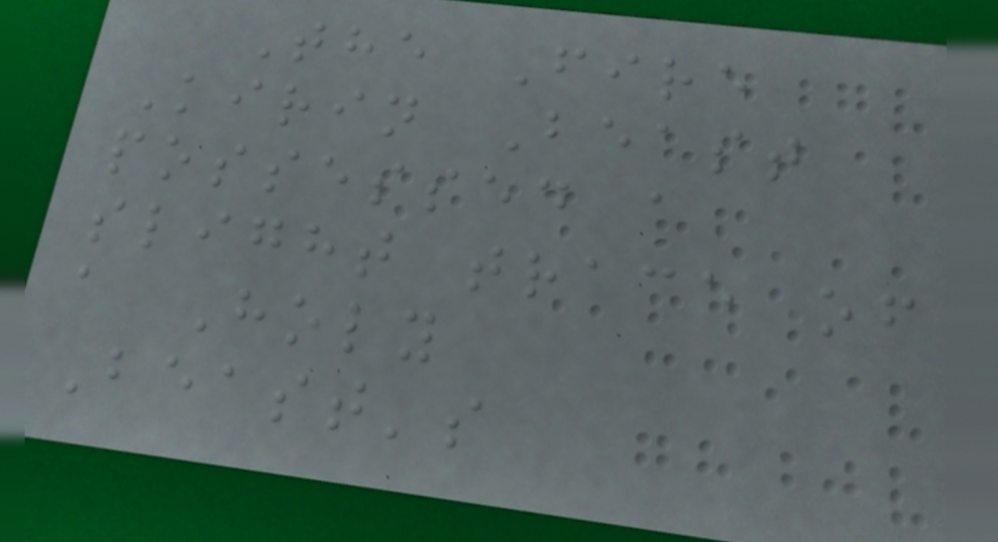The Fire
Kirin Beast
possessed a
slight trace of
a Holy
Beast's
